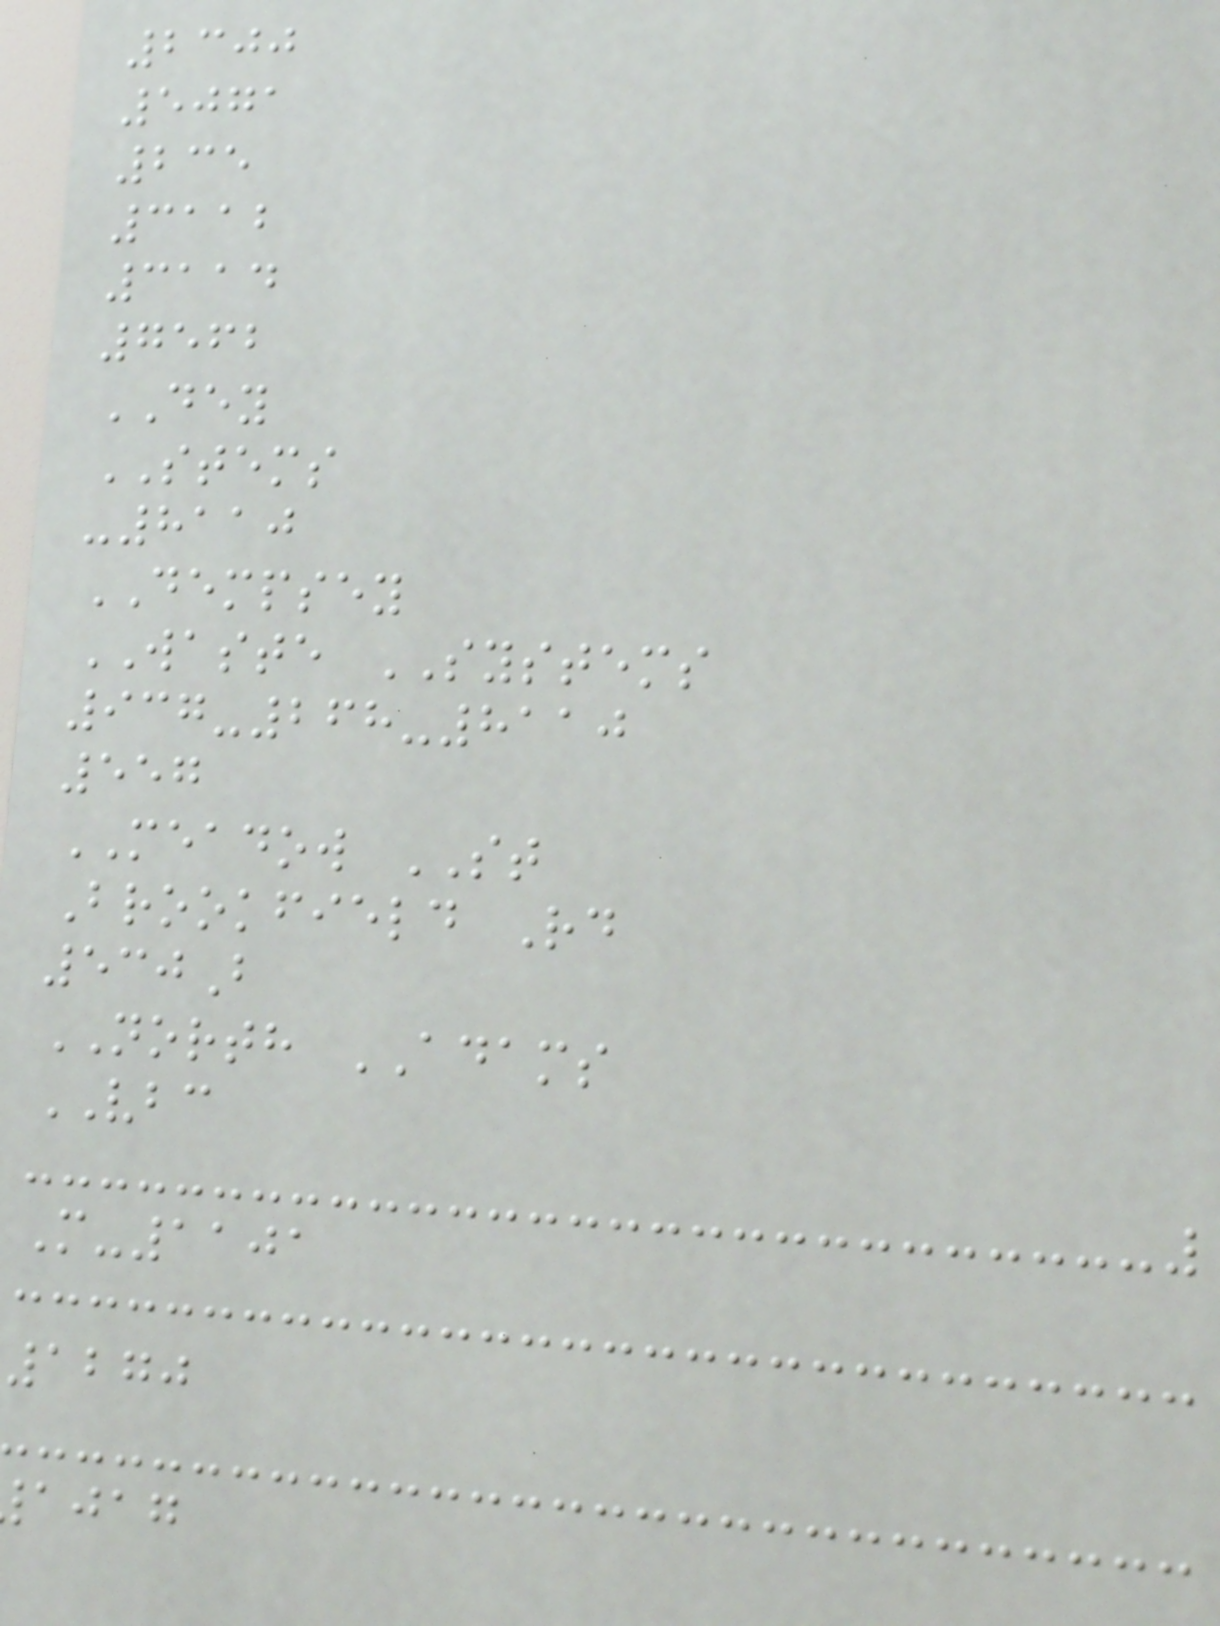2300
5071
235
3112
3114
7562
DEY
STEMS
-8110
DEMPSEY
WASTE SYSTEMS
937-268-8110
557
MEADOW ST
Brookfield Rd
530B
NORTH ADAMS
VBC
M-1101
1270
ajag
